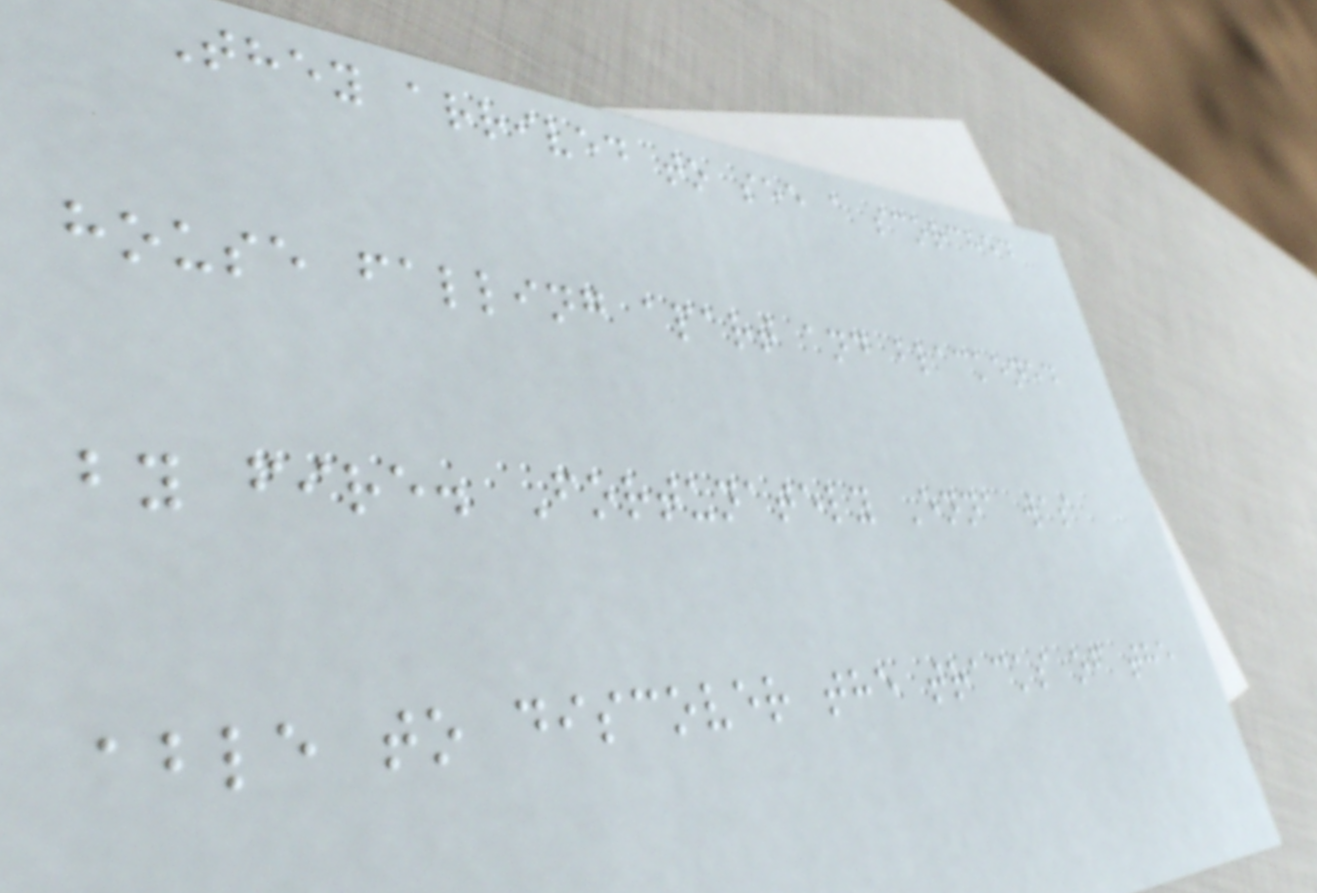They arrived to see a scorched
house falling apart and blackened
by fire. Fortunately Enna was
able to discover the tracks of the
